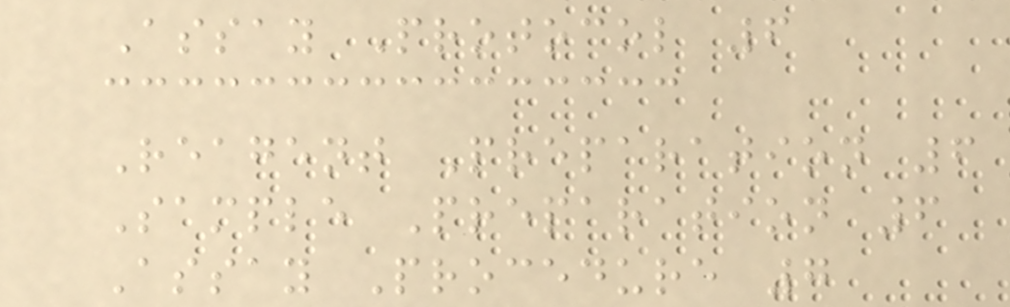Assay Protocol 6
Reagent Preparation 6
Sample Preparation 6
Assay Procedure 7
